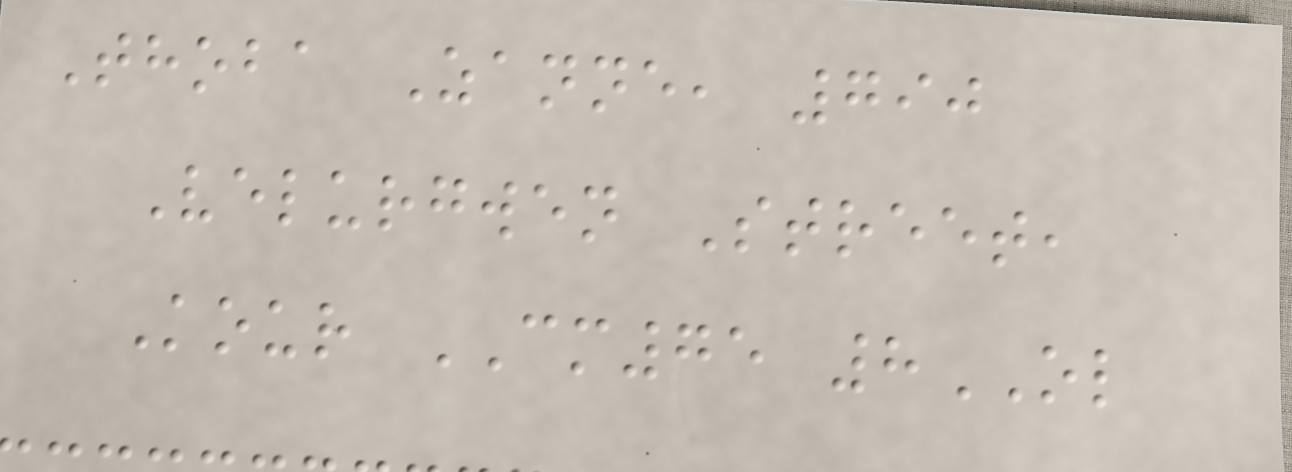Thoba Zanne, 790
Velurgwen Street,
Kour CM75 8OL
